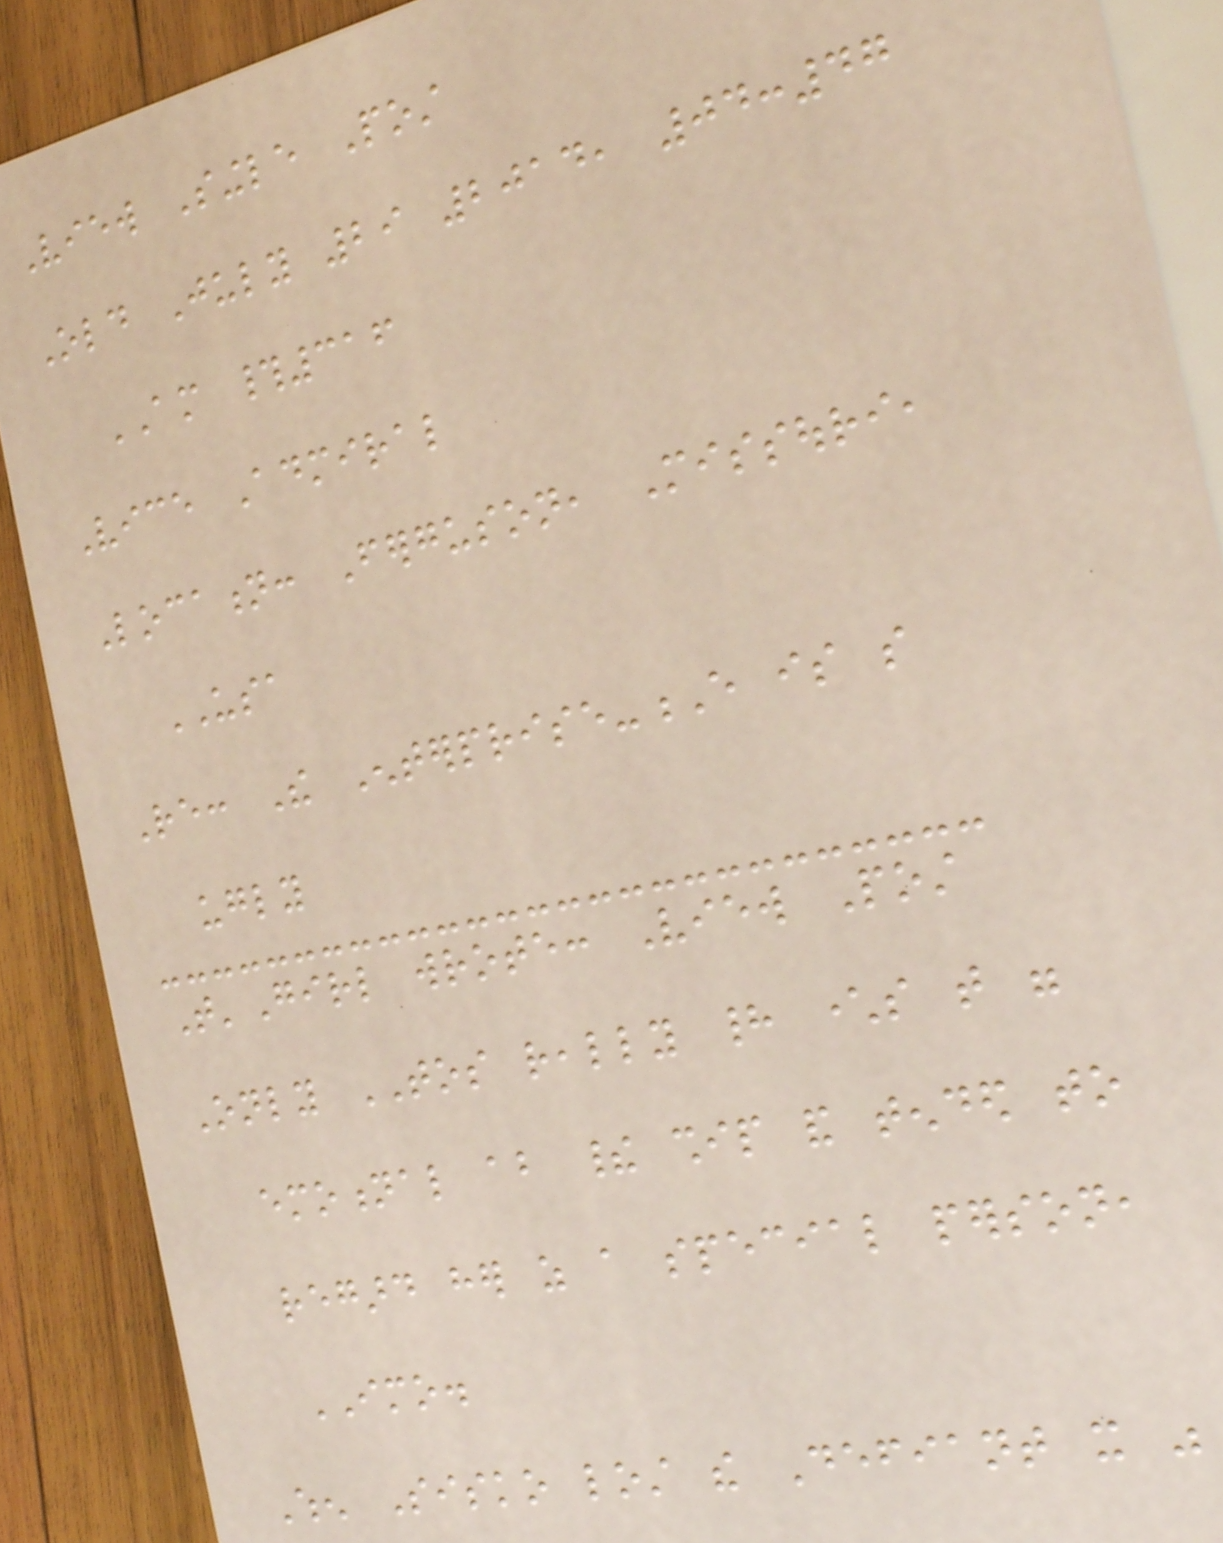View Single Post
Old July 29 2014, 04:47
AM #316
Vice Admiral
Location: Ferguson, Missouri,
USA
Re: The Enterprise-E is so
ugly
T'Girl wrote: View Post
Only TOS really had characters that were
emotional about their ship and tended to
regard her as a special person,
IMO.
When Sisko lost the Defiant it was
